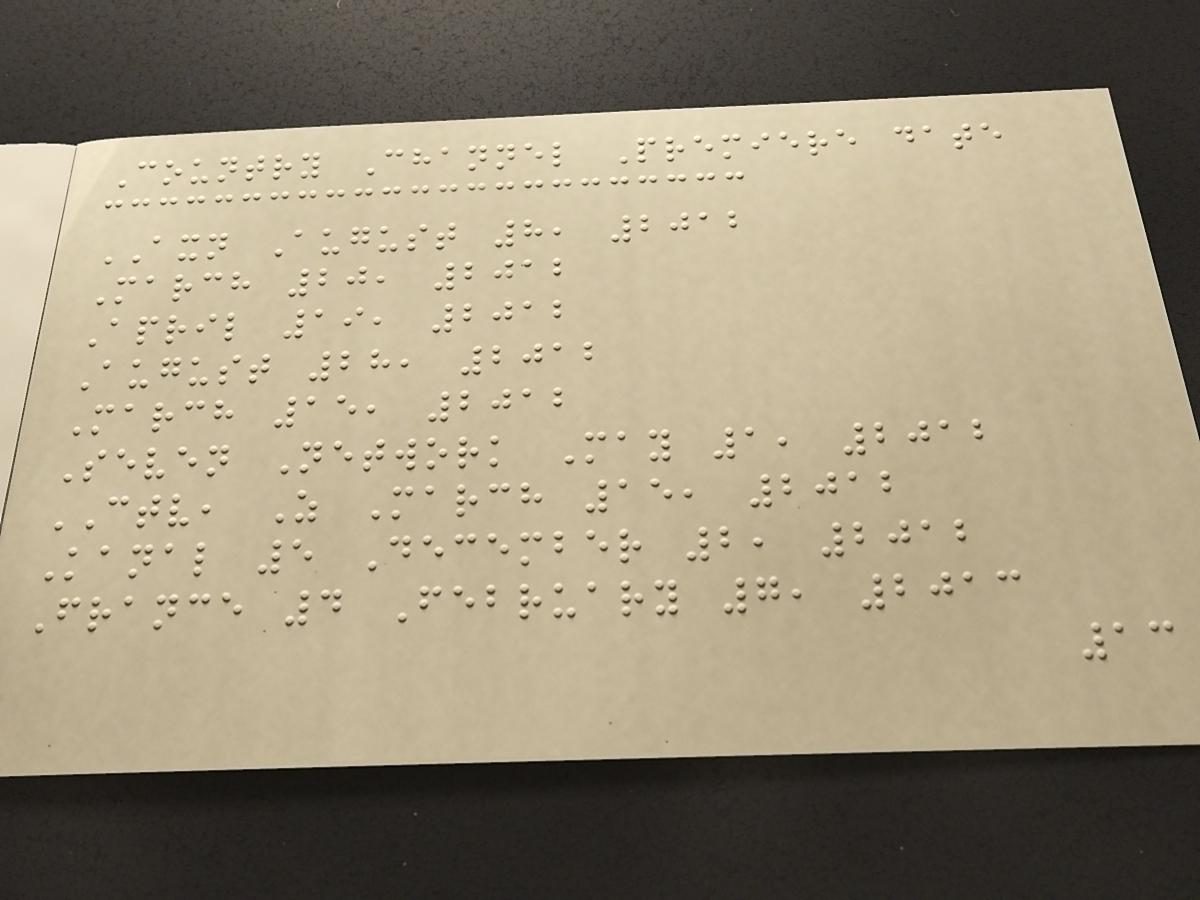Country Channel Premiere date
AXN August 8, 2012
March 20, 2012
April 19, 2012
August 28, 2012
March 15, 2012
Seven Network May 1, 2012
CTV, Z March 15, 2012
Kanal 5 December 2, 2012
France 4 February 7, 2013
13
